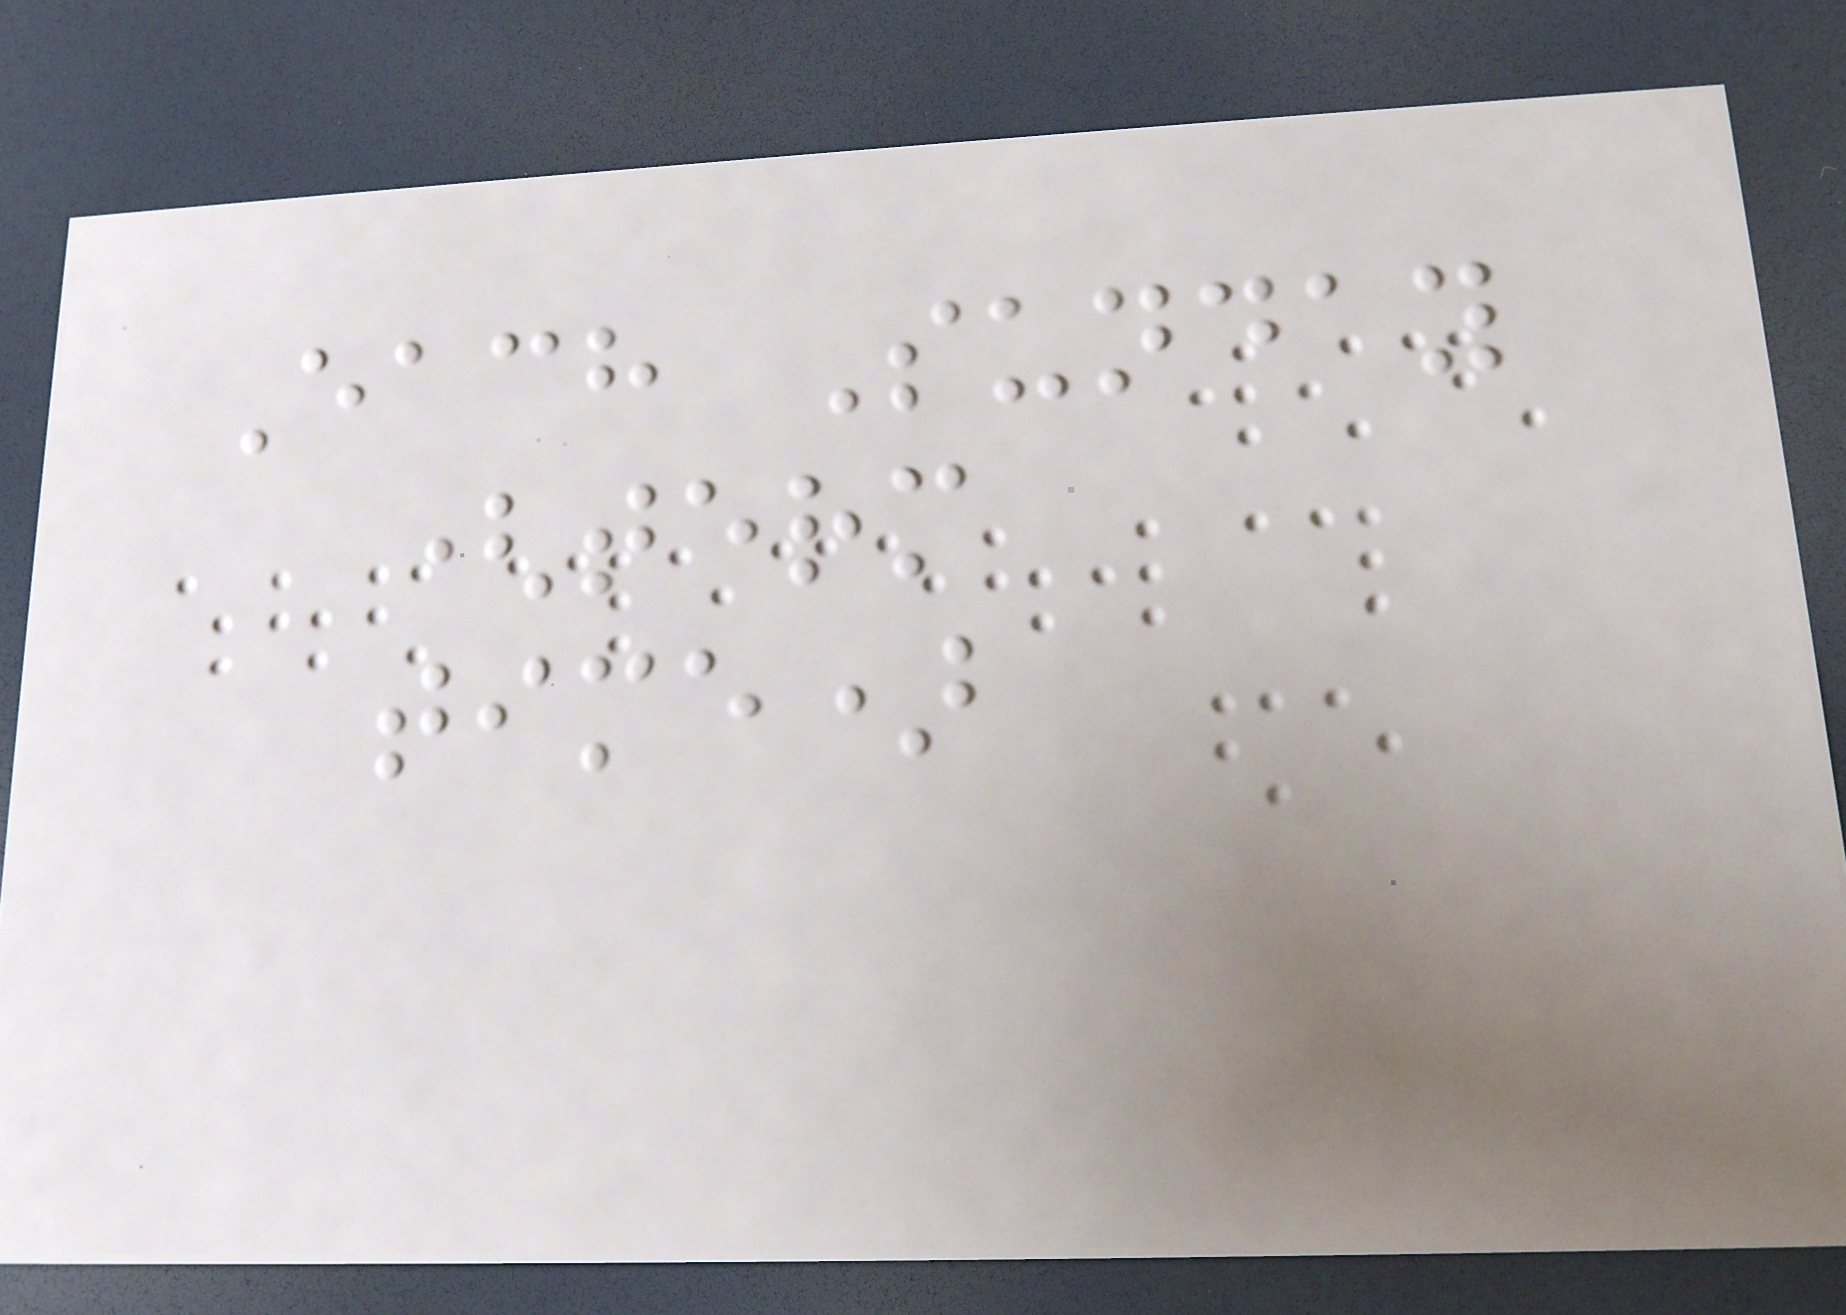Each Sunday
(term
time)
